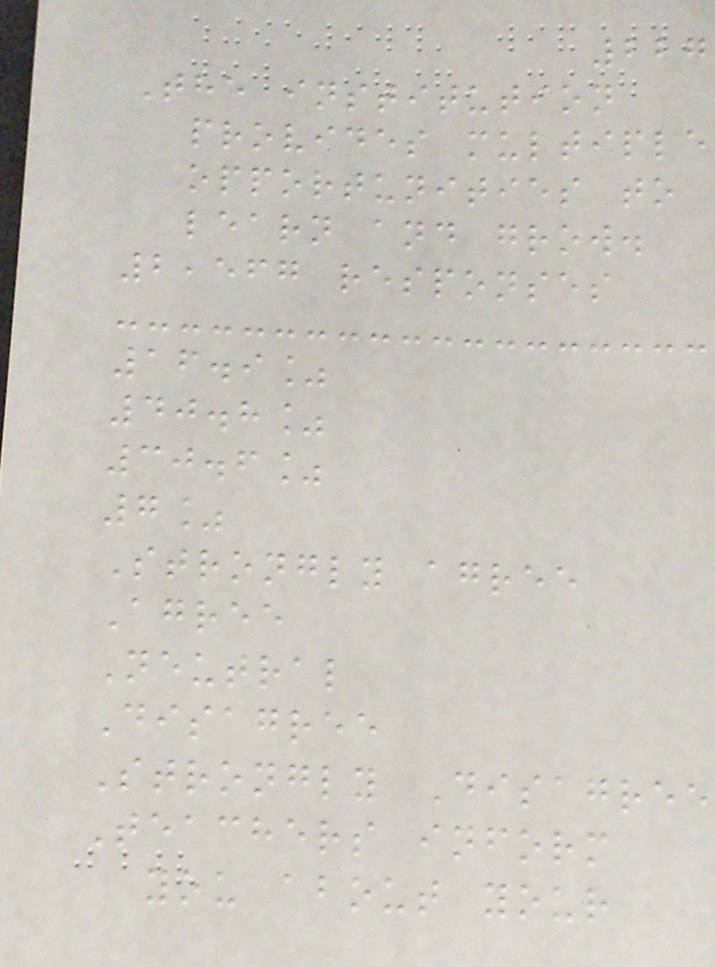227
The institution
provides multiple
opportunities to
learn and grow.
2,567 responses
16.9%
40.8%
30.6%
7%
Strongly agree
Agree
Neutral
Disagree
Strongly Disagree
Teachers inform
you about your
